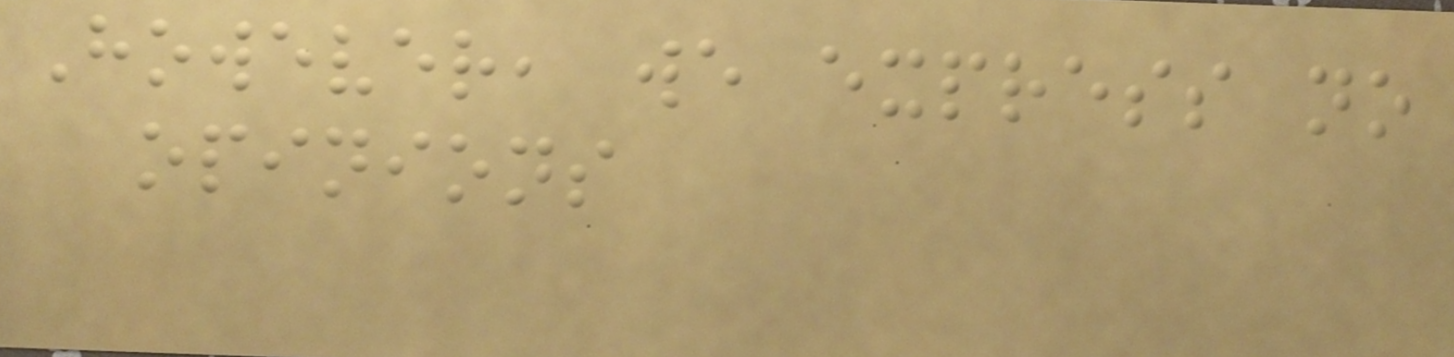However, we express no
opinions
